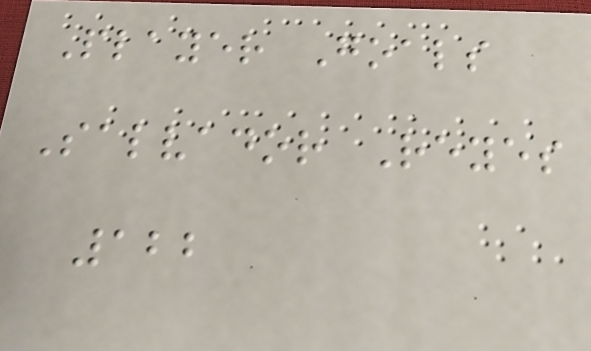Player Goals
Salvador Reyes
122
